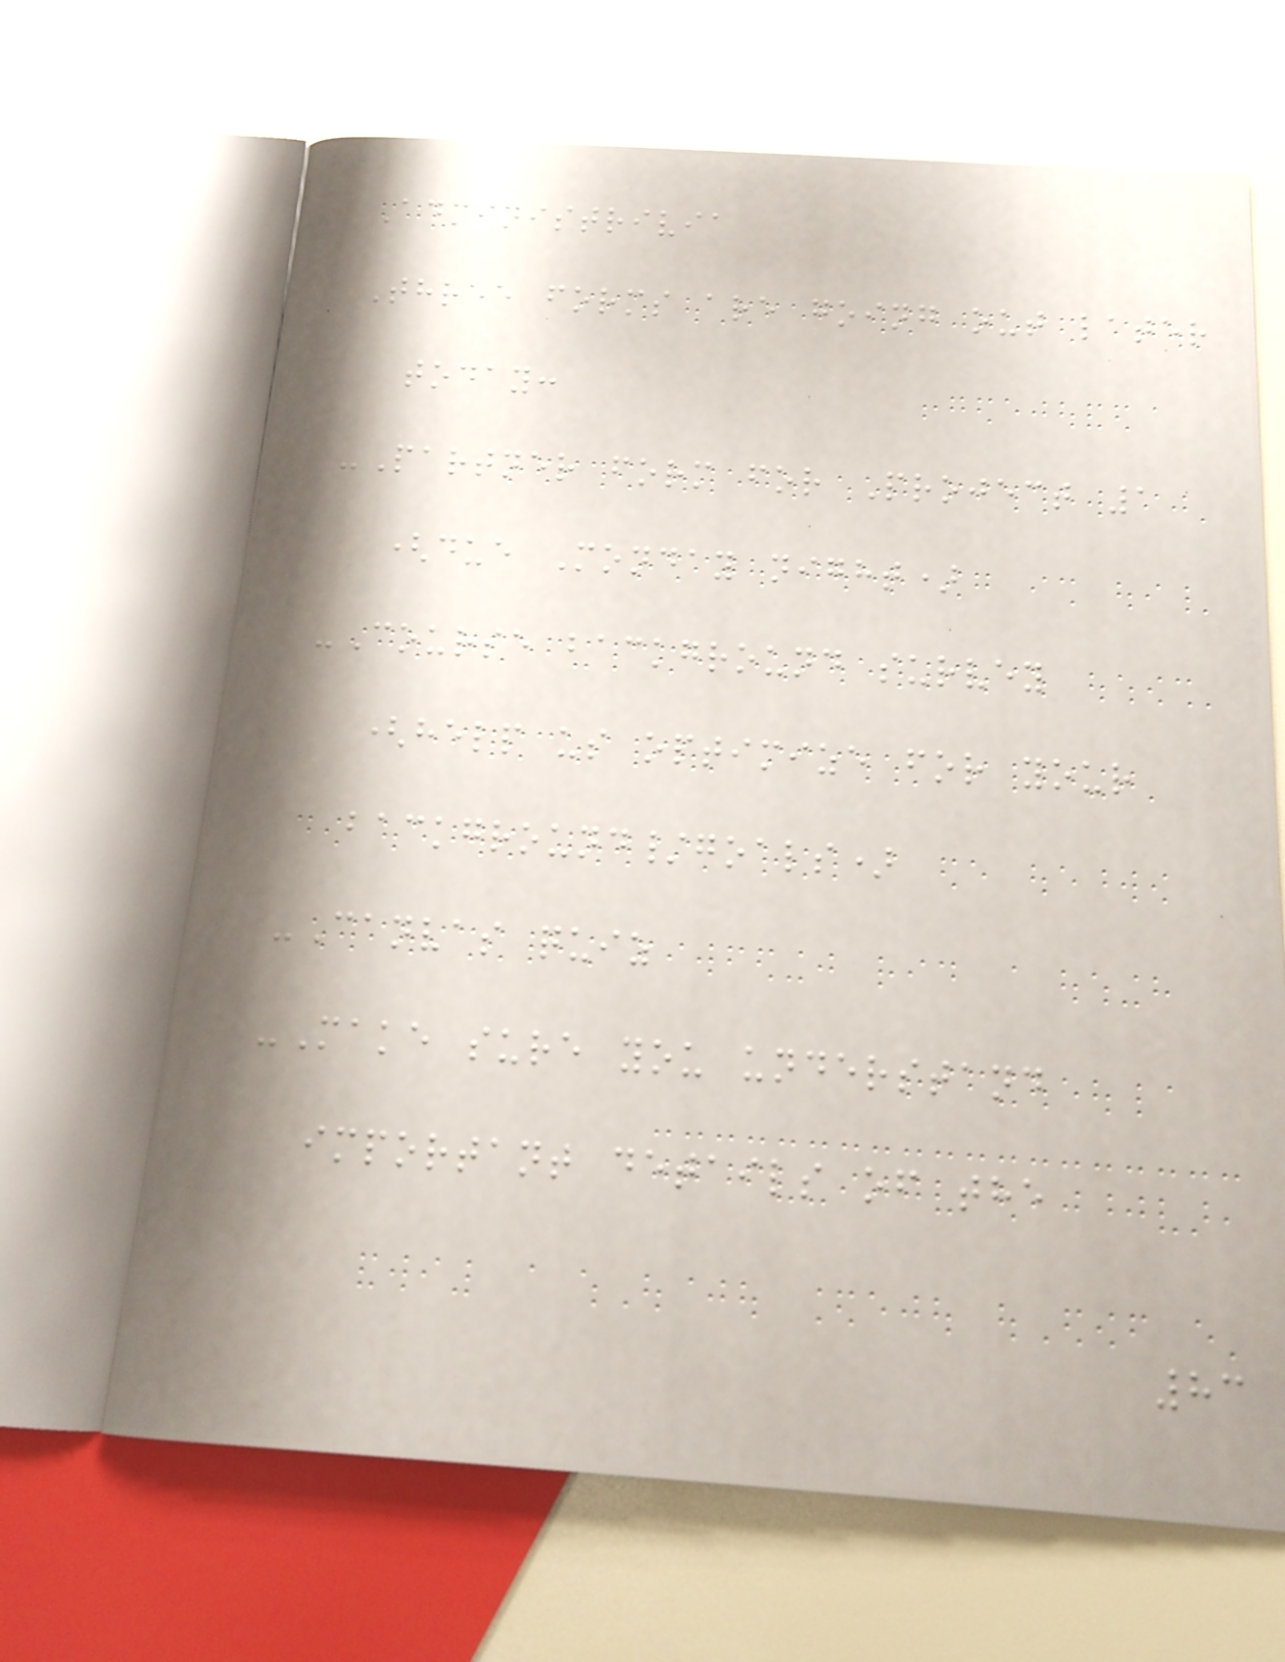Administrivia
Three forms are going out later
today:
-Partner form for Project 1
(due Monday night)
-Course background survey
(help us optimize for your
background/goals)
-Canvas quiz
-Make sure you understand
important details of the
83
